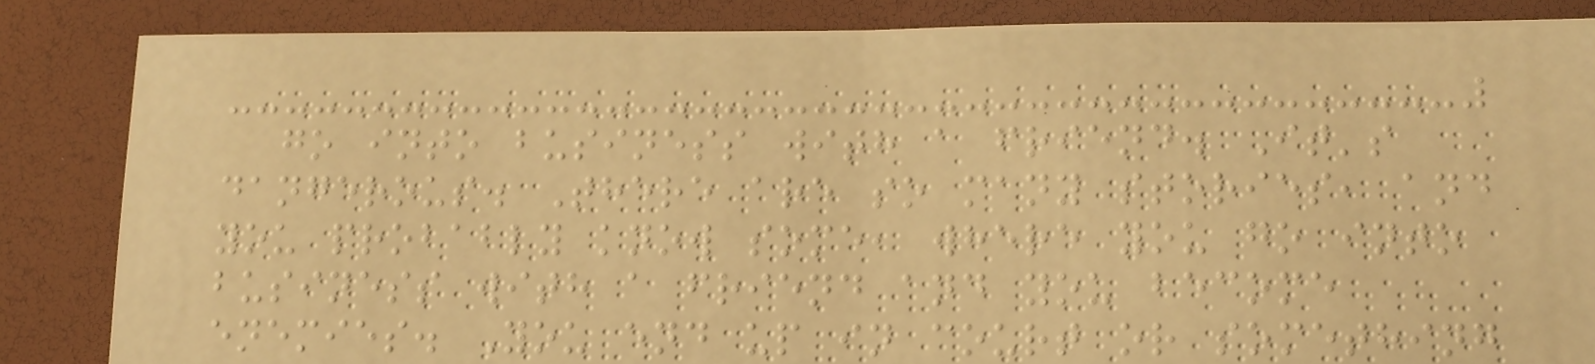go into business with a friend. It's
dangerous. There are so many stories, and
you probably know some, where you go into
business with a friend and you become
enemies. You end up in court or something
